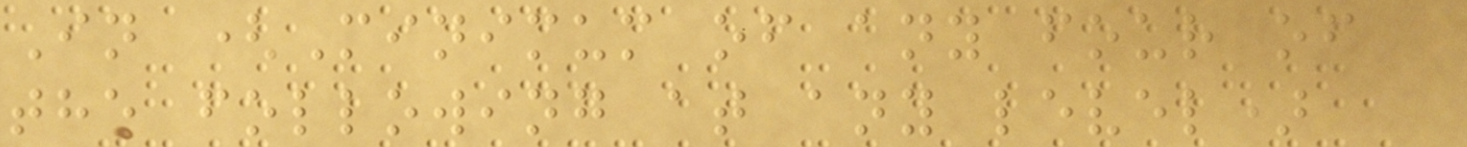In (Minimum of any four of
the following at any level)
